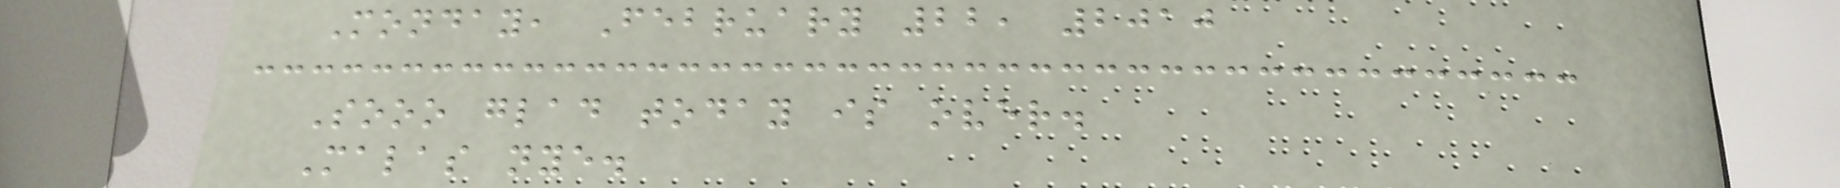Monday, February 22, 2010
Sooo glad today is over.
Malas nye.
